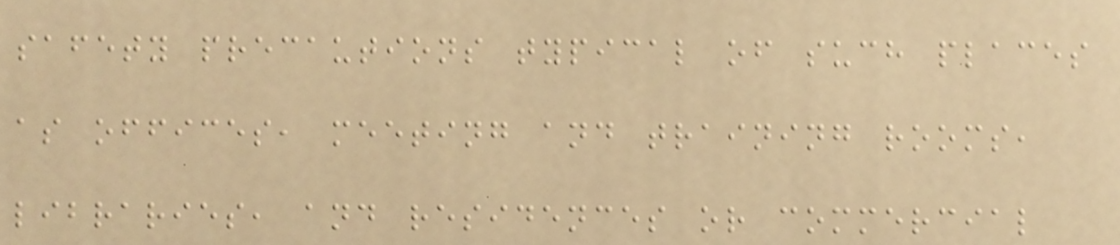safety precautions typical of such places
as offices, meeting and training rooms,
libraries, and residences or commercial
